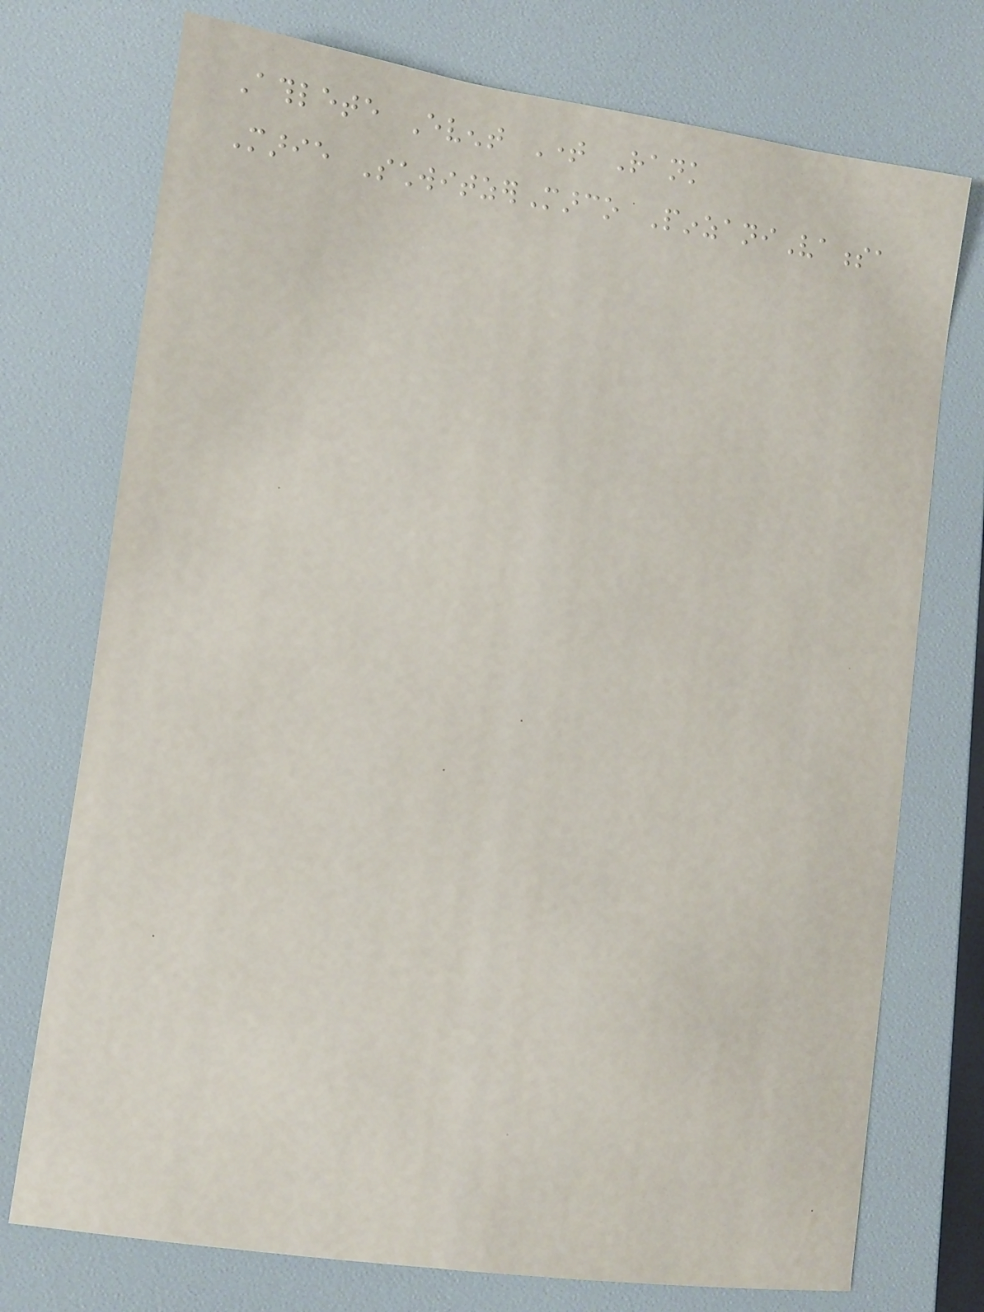Athlete Event Time Rank
Marie SchwitzerMarco PinzaniVanessa
